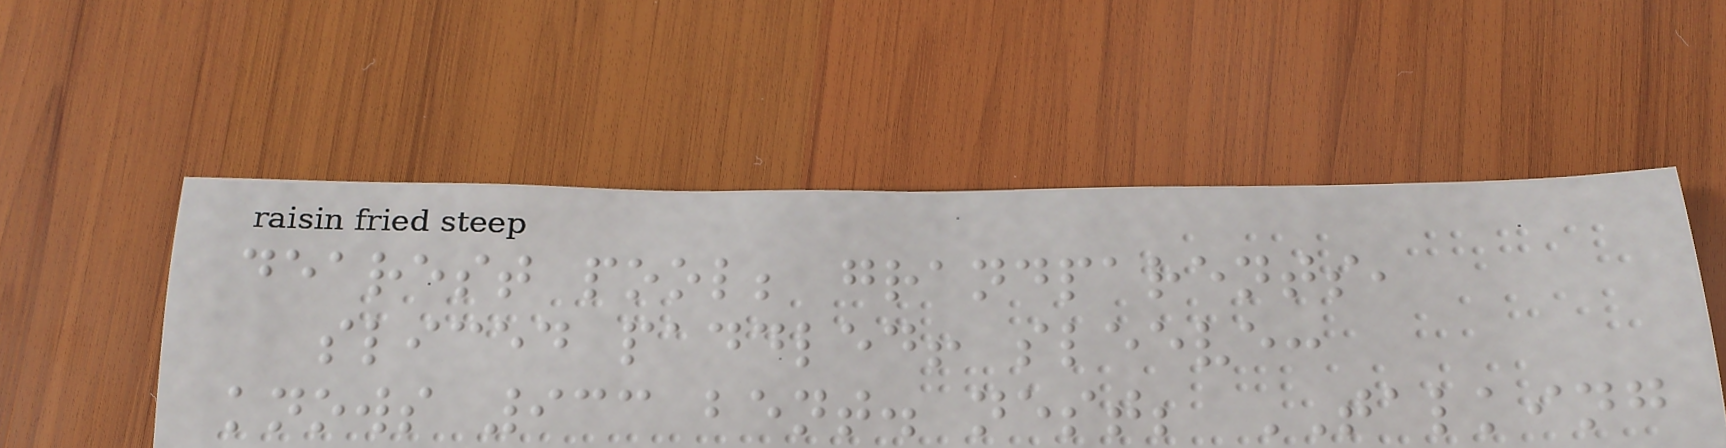dearest pool; grandparents,
sliced paddled! sleeve:
knows 933 bent. nest; TALKING
